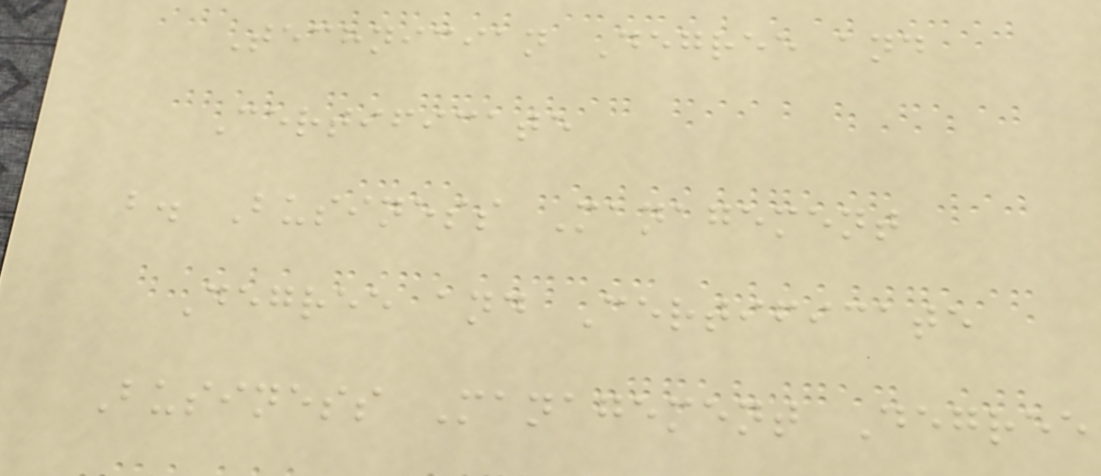Technician Degree and
Certificate
b. Business Management
Degree and Certificate
Business Management Degree
